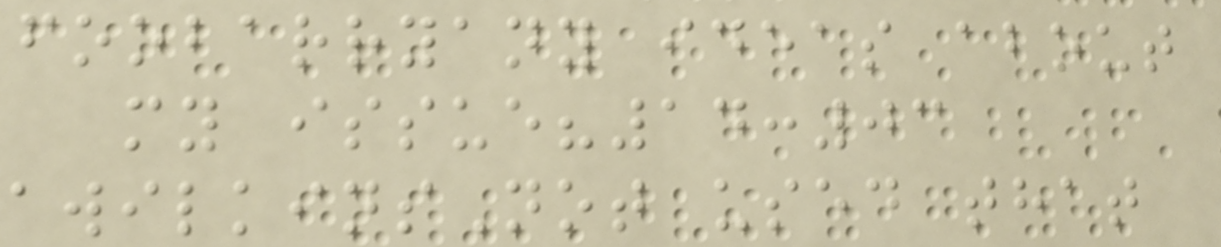foobarryany ideas about
my issue?14:03
awilkinsNot used that
